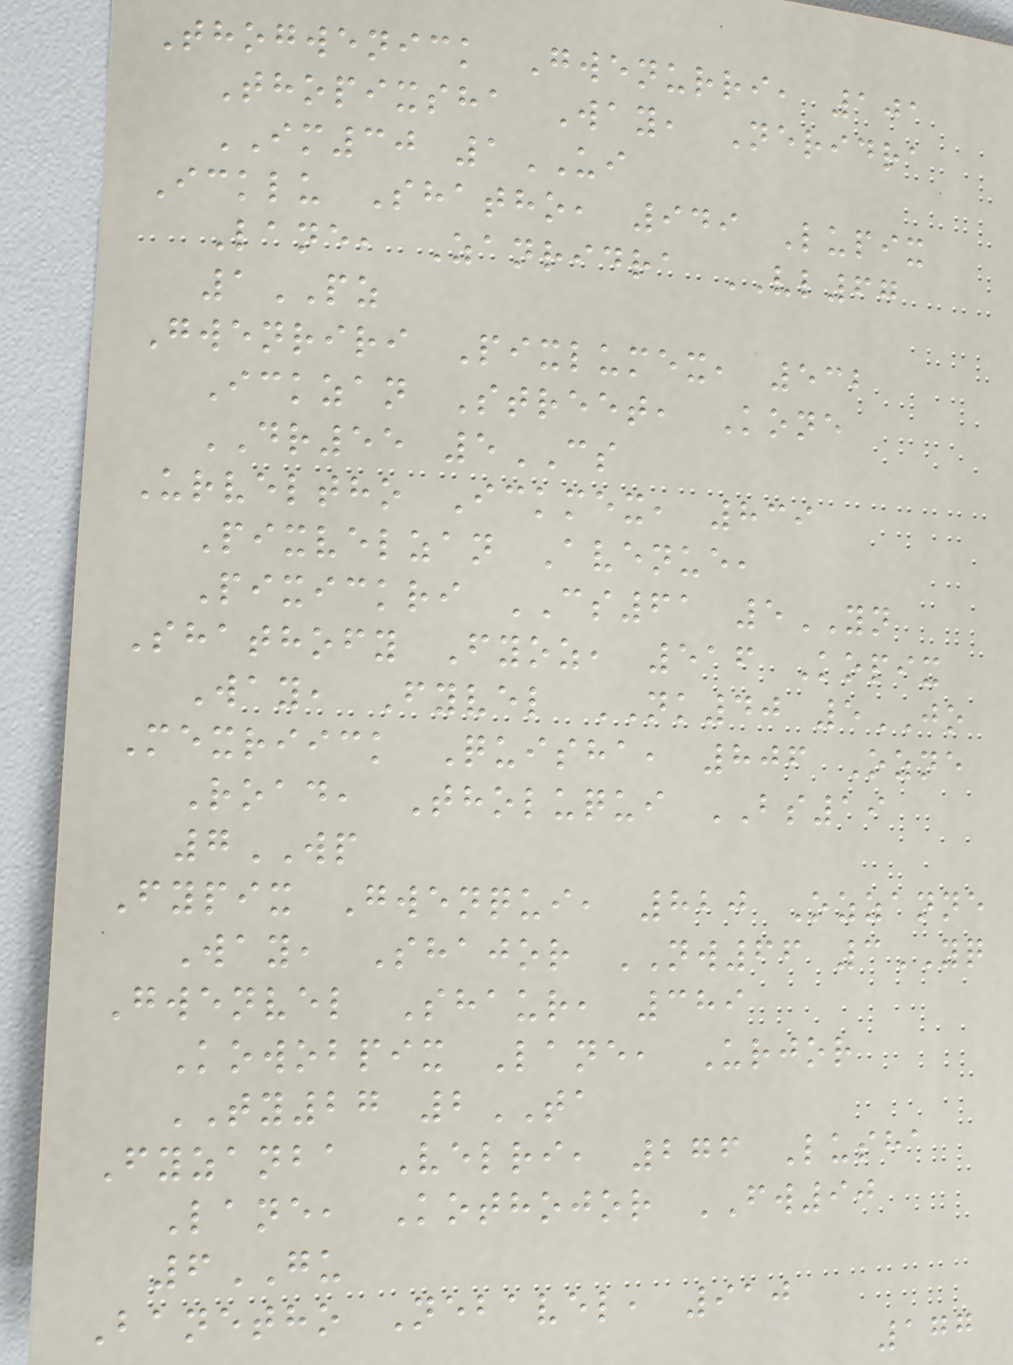Thogwenick Gwenurri, 101
Thopixsha Way, Neridra
IM30 1UI
Icklu Shatho, 949 Lupix
Lane, Zanridra VL67
1PZ
Gwenriri Pixlumex, 532
Ickzan Street, Kone
DR55 5CS
Urveltho Ickmex, 839
Pixvelzan Avenue,
Pixickri CS61 5YN
Shathofy Fyoz, 516 Kopix
Way, Fyvel NK40 5JO
Mexriick Quisha, 806 Ozne
Road, Tholuqui BS19
7WP
Fypix Gwenqui, 820 Ozzanne
Way, Shajor NW66 3YQ
Gwenvel Shaur, 389
Kowobpix Lane, Urjor
TY27 2TA
Fyzanba Velri, 276 Lusha
Lane, Kothojor FW90
6GU
Banetho Nebavel, 910
177
